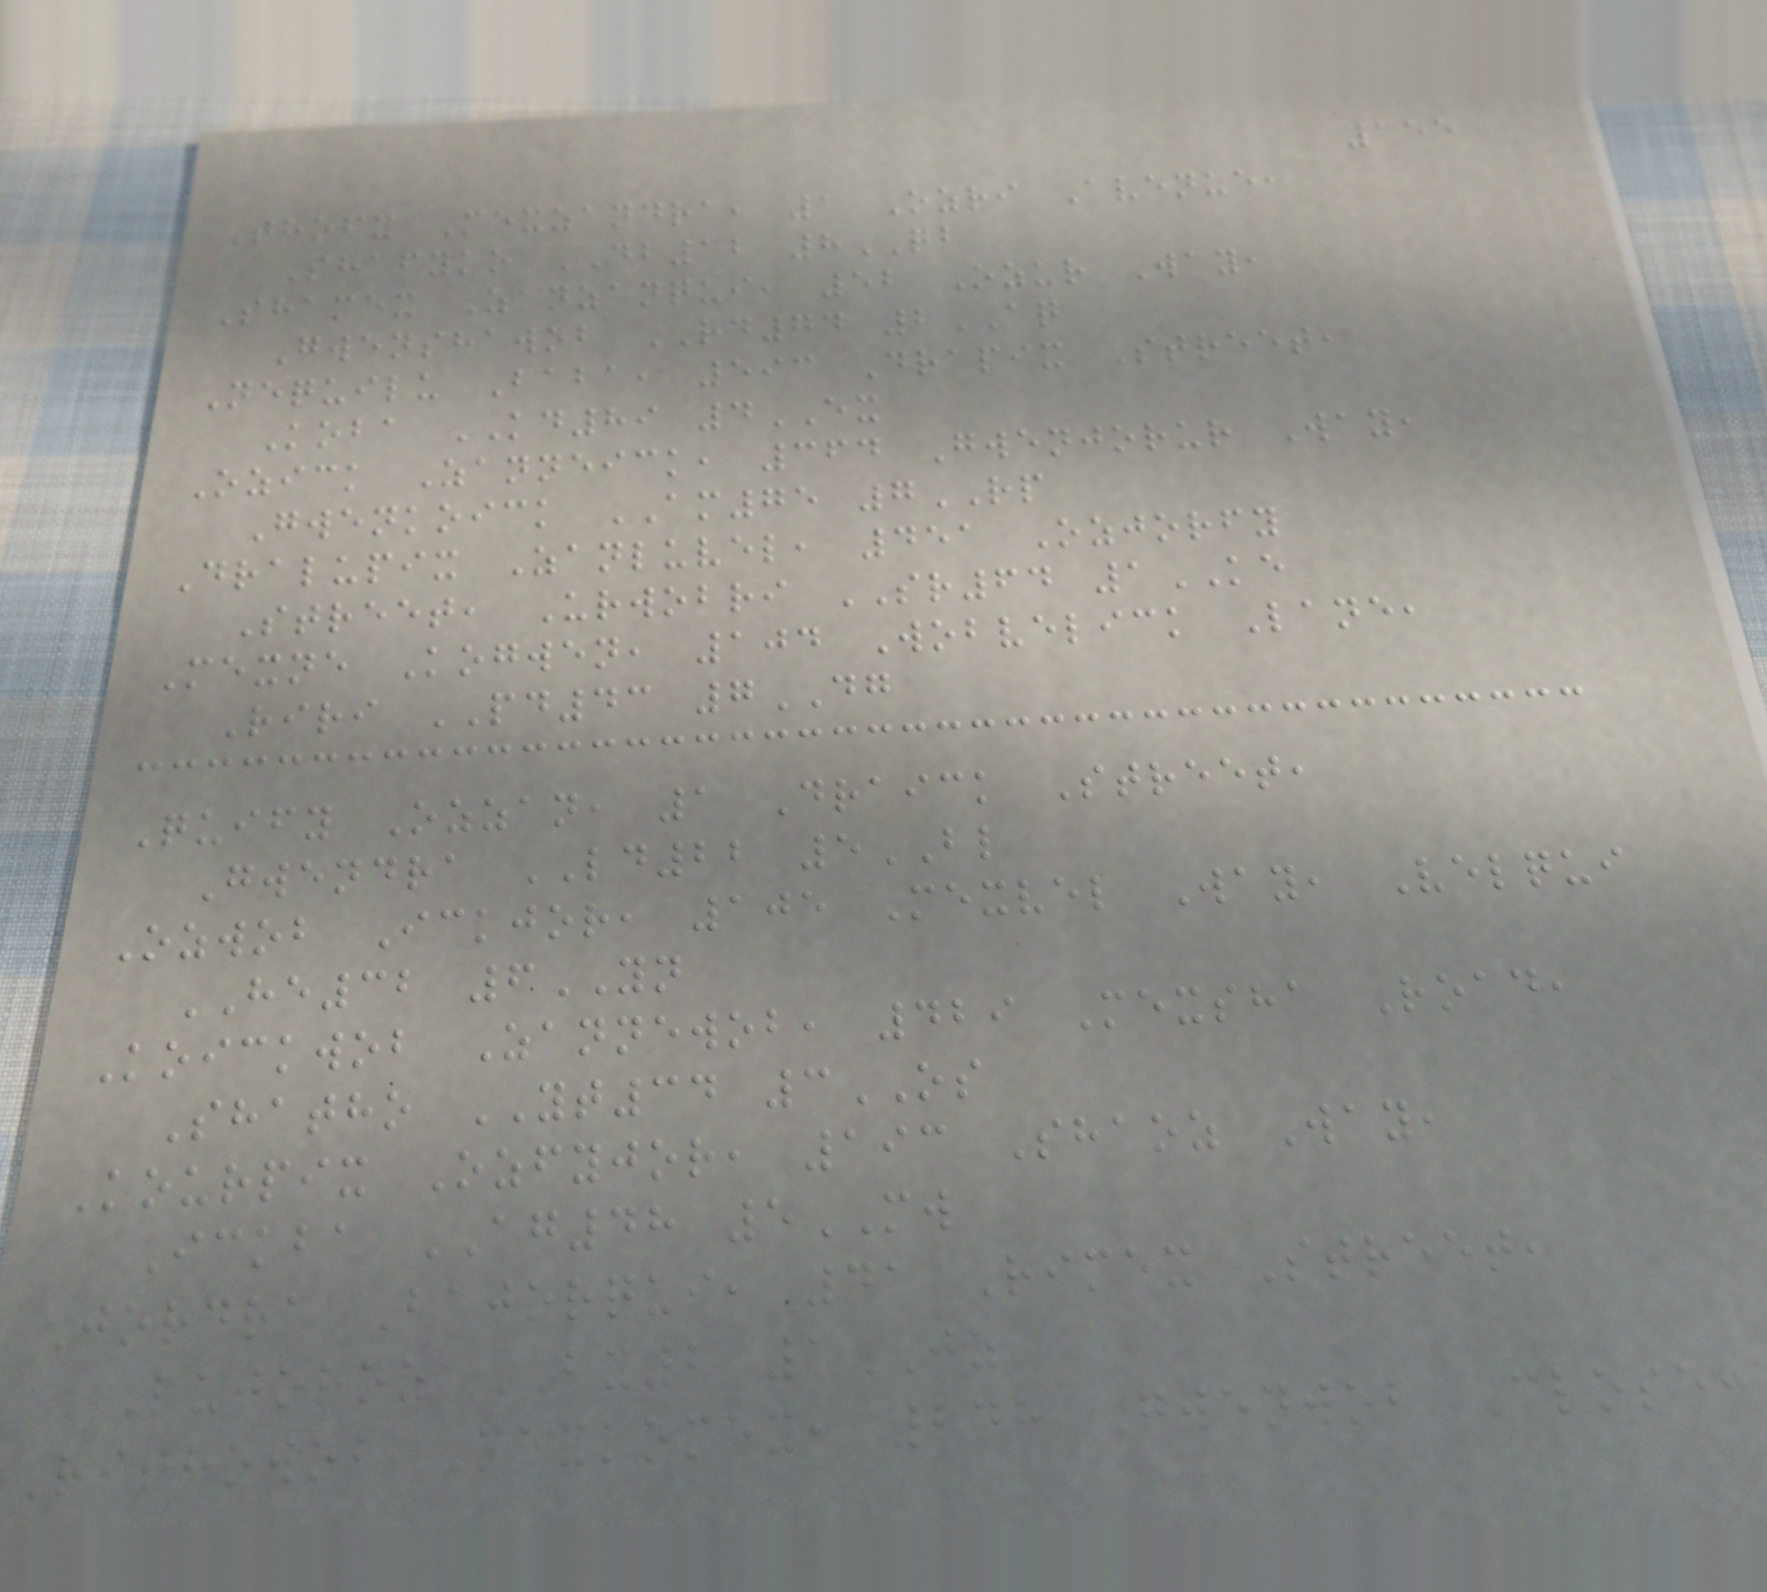155
Thofy Mexzandra, 1 Ozri Avenue,
Shafyko DB12 8QB
Shamex Zanzanqui, 52 Ozur Way,
Gwenshawob RD74 2AQ
Nequilu Baba, 593 Drapix Street,
Koba KD89 4EX
Ozick Zanneick, 364 Gwenjorur Way,
Gwenkoick AM75 7RP
Dralupix Zanluvel, 451 Ozjorfy
Street, Urwobri SR64 1KE
Mexne Kogwen, 104 Wobvelick Lane,
Riri PD43 7DG
Quify Ozzan, 1 Draick Street,
Gwendra LD22 5BL
Ozwob Ickjor, 105 Mexvel Way, Velqui
HE32 6YN
Koickwob Zannewob, 429 Mexsha Road,
Shatho YT34 3OS
Kourpix Ozfyjor, 193 Shaoz Way,
Ickba AG48 5MW
Jordra Bajorqui, 41 Rimex Street,
Lujoroz BX2 1JZ
Rithowob Mexkomex, 248 Gwenwob Close,
